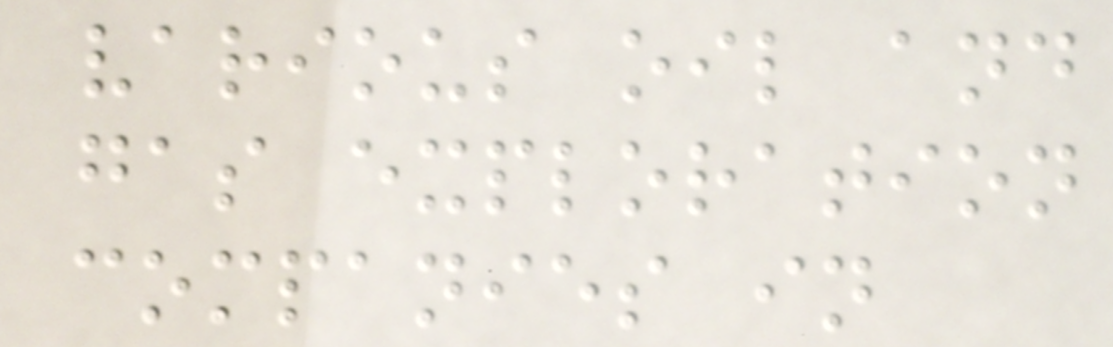various oil and
gas exploration
companies in
